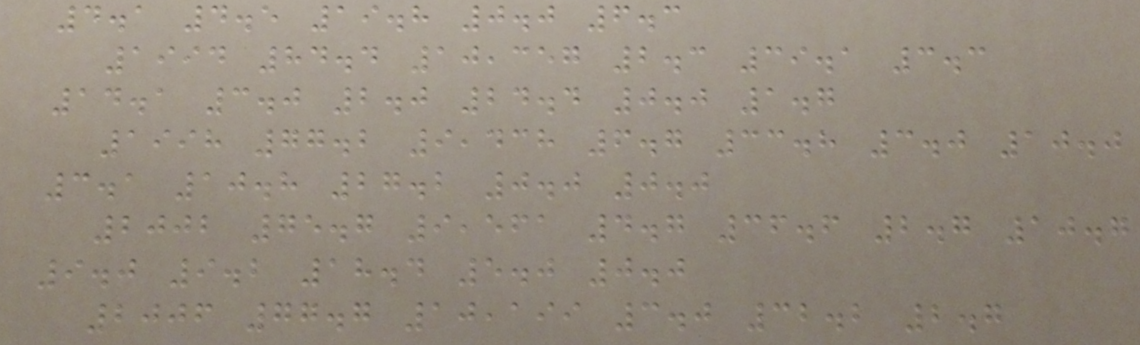4.1 4.5 19.8 0.0 6.3
1994 84.4 10,357 2.3 39.1 3.3
14.1 3.0 2.0 24.4 0.0 1.7
1998 77.2 9,438 6.7 33.8 3.0 10.0
3.1 10.8 27.2 0.0 0.0
2002 75.7 9,561 4.7 36.6 2.7 10.7
9.0 9.2 18.4 5.0 0.0
2006 77.7 10,199 3.0 32.2 2.7
